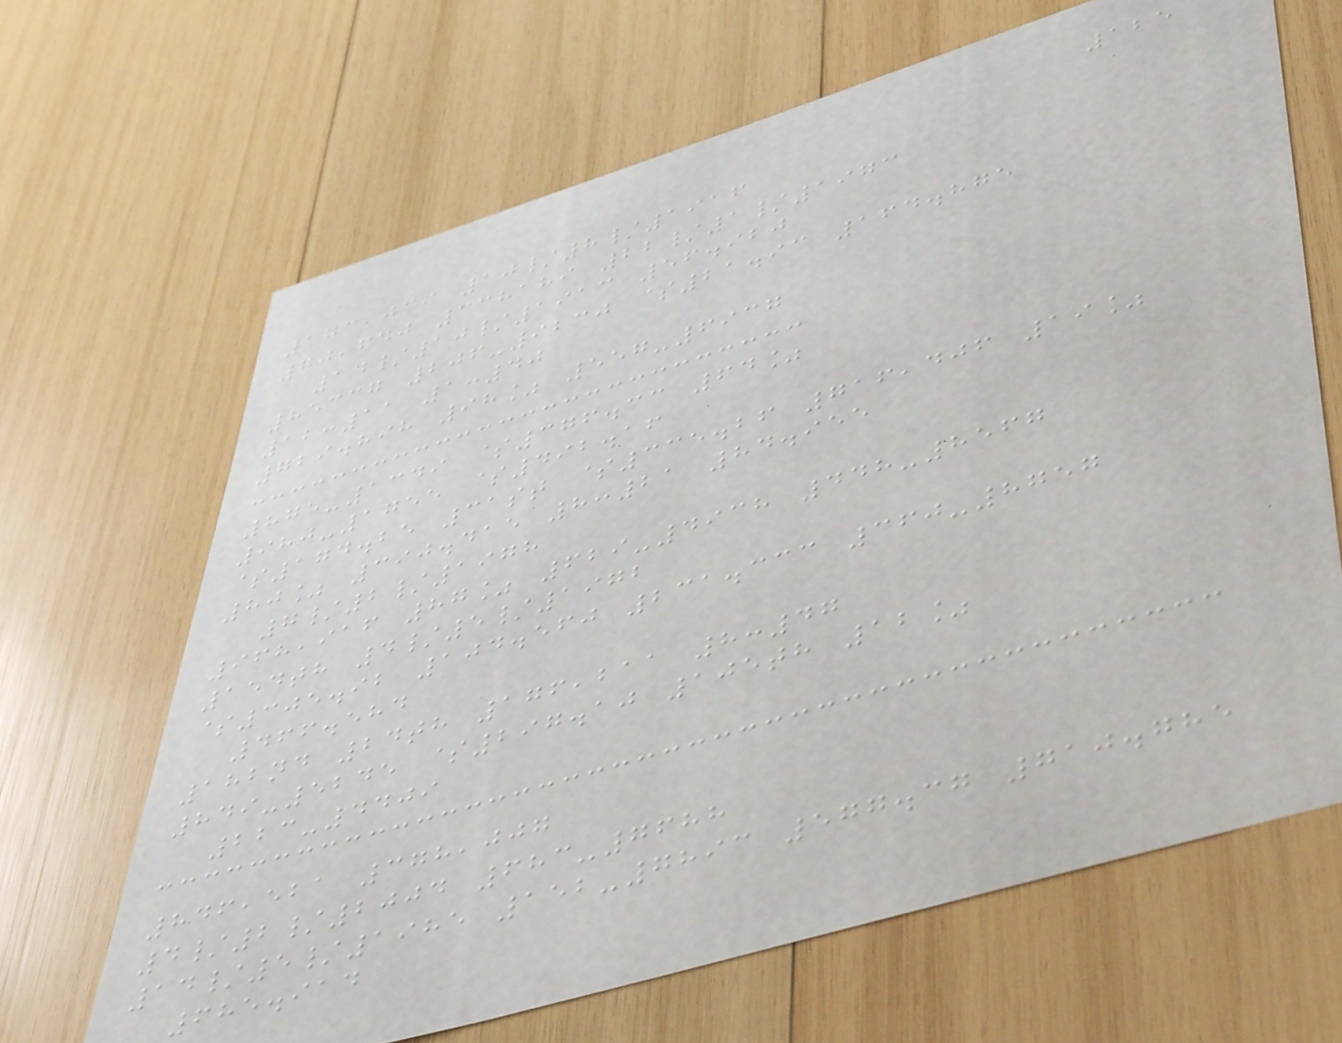125
173,039 10/8/1916
70,640 338189 22/1/1973
14/10/1913 56.920
85337 206-9230 $21.93 164.875
12:11 1:40
729.898 98% 557-6937
875-1349 $376.33 64%
980-1755 $492.16
$174.25 31st $335.26 716,406 19%
80% 390.415 8:21 84.955
7/2/1978
968,916 87% 629-4938 448-8567
154th 4/5/1972
$305.92 104.560 231.333 360-8757
466.584
182nd 24th 176,211 8:47
849-5245 $297.10 105th 12%
223-4409
846,521 378,007
4/2/2004 683-7688
14/5/1985 152-7893 577.37 710.785
685.914
